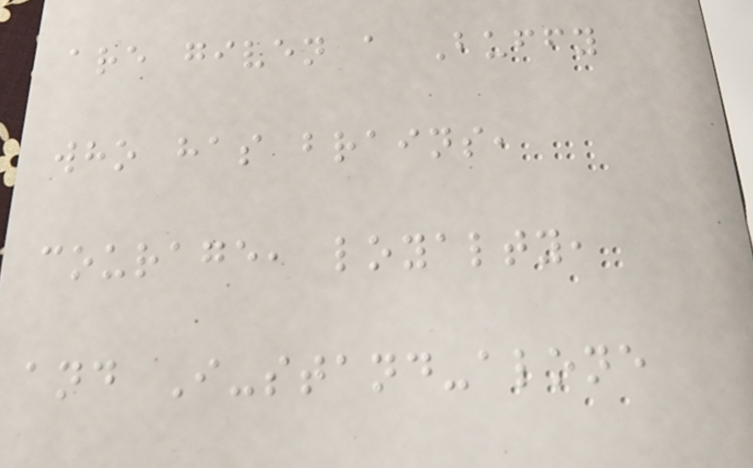are given a Buffy
who has brains,
courage, loyalty,
and I-stand-alone
